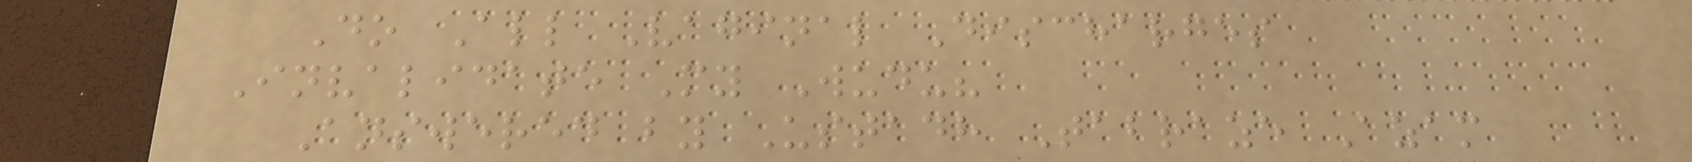Do All Vaginal Discharges
Invalidate My Wudu?
Answered by Ustadh Tabraze Azam
